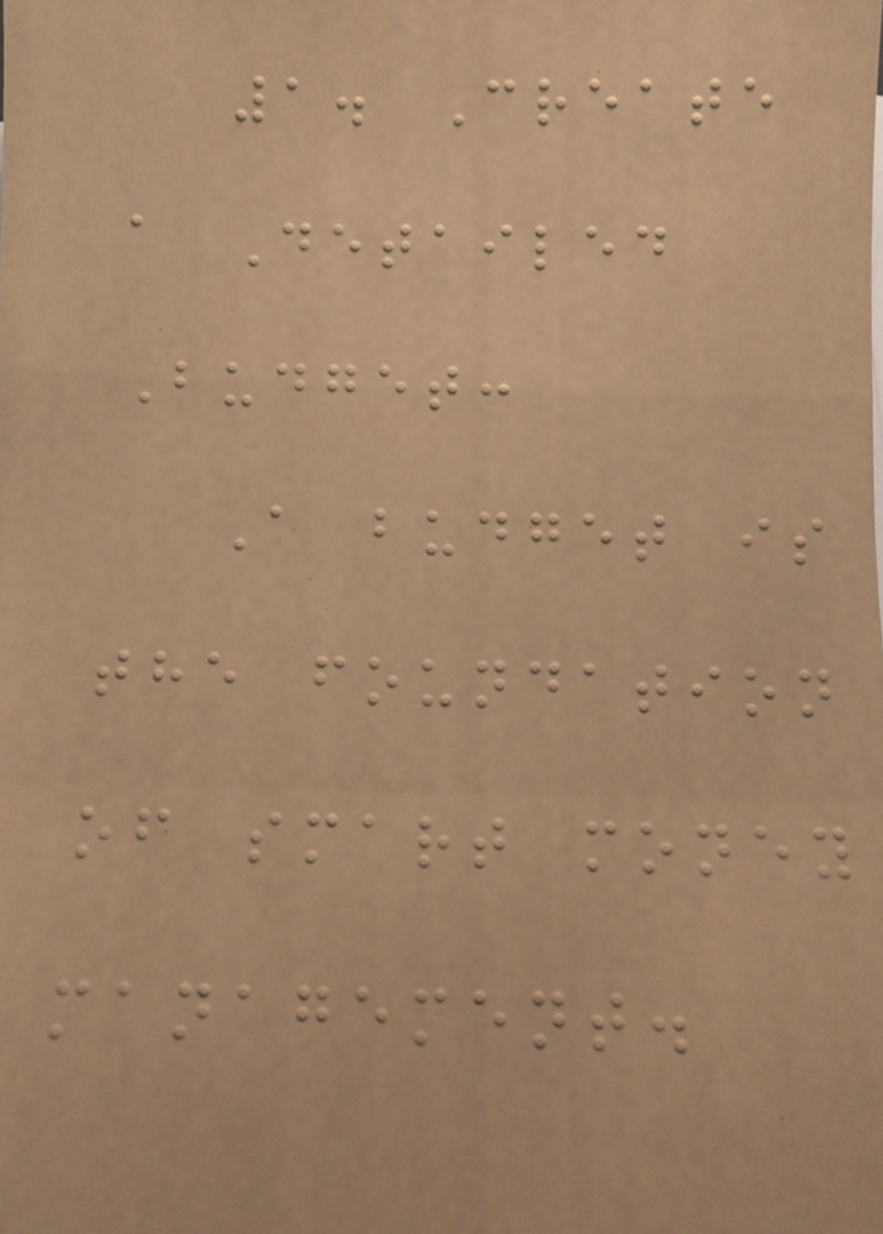1. Create
a Detailed
Budget:
A budget is
the foundation
of smart money
management.
